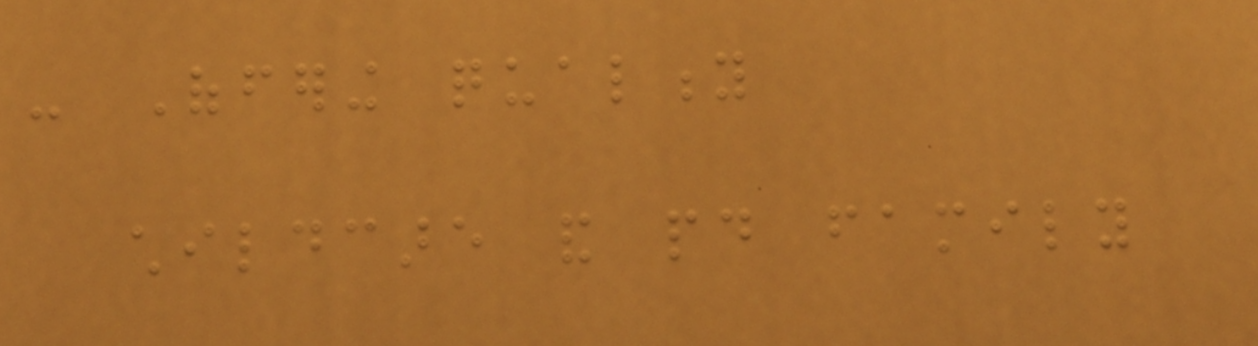- Offering quality
childcare and paid family
